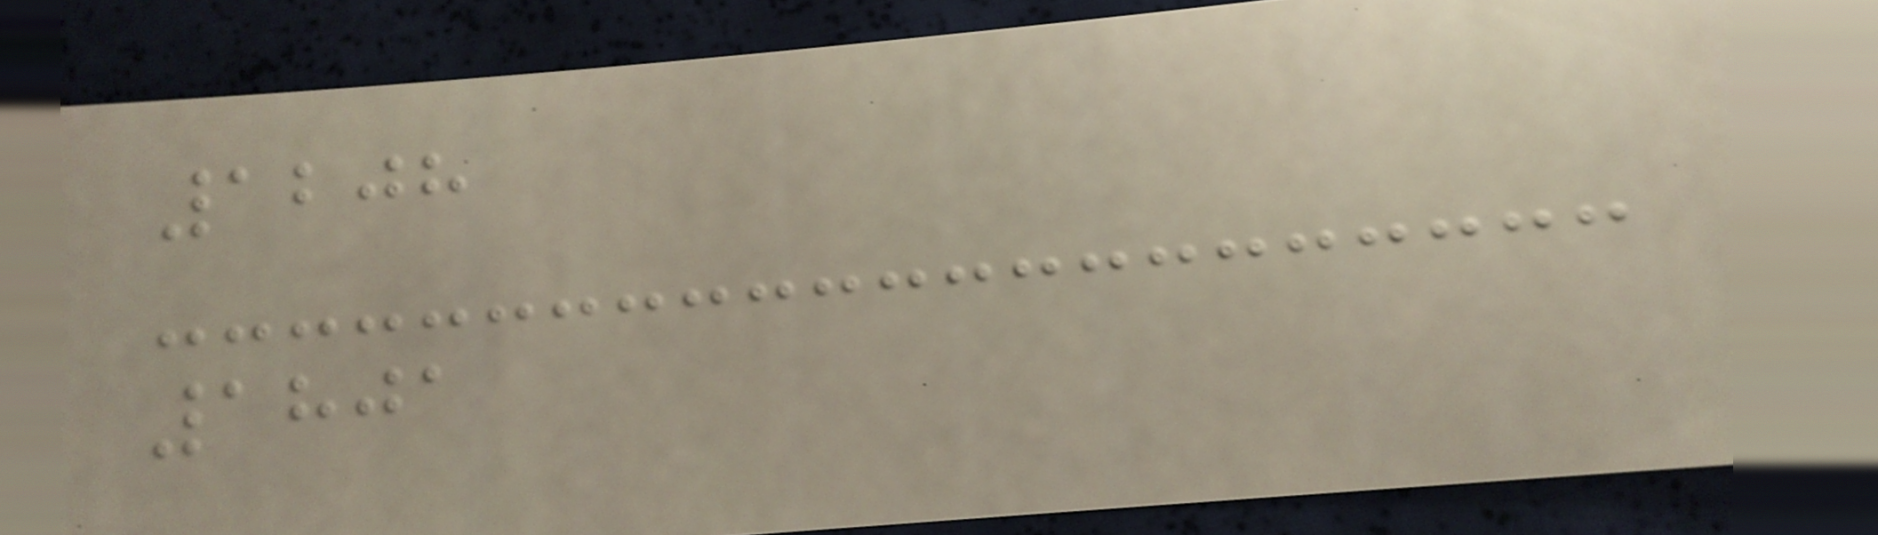1208
1801
